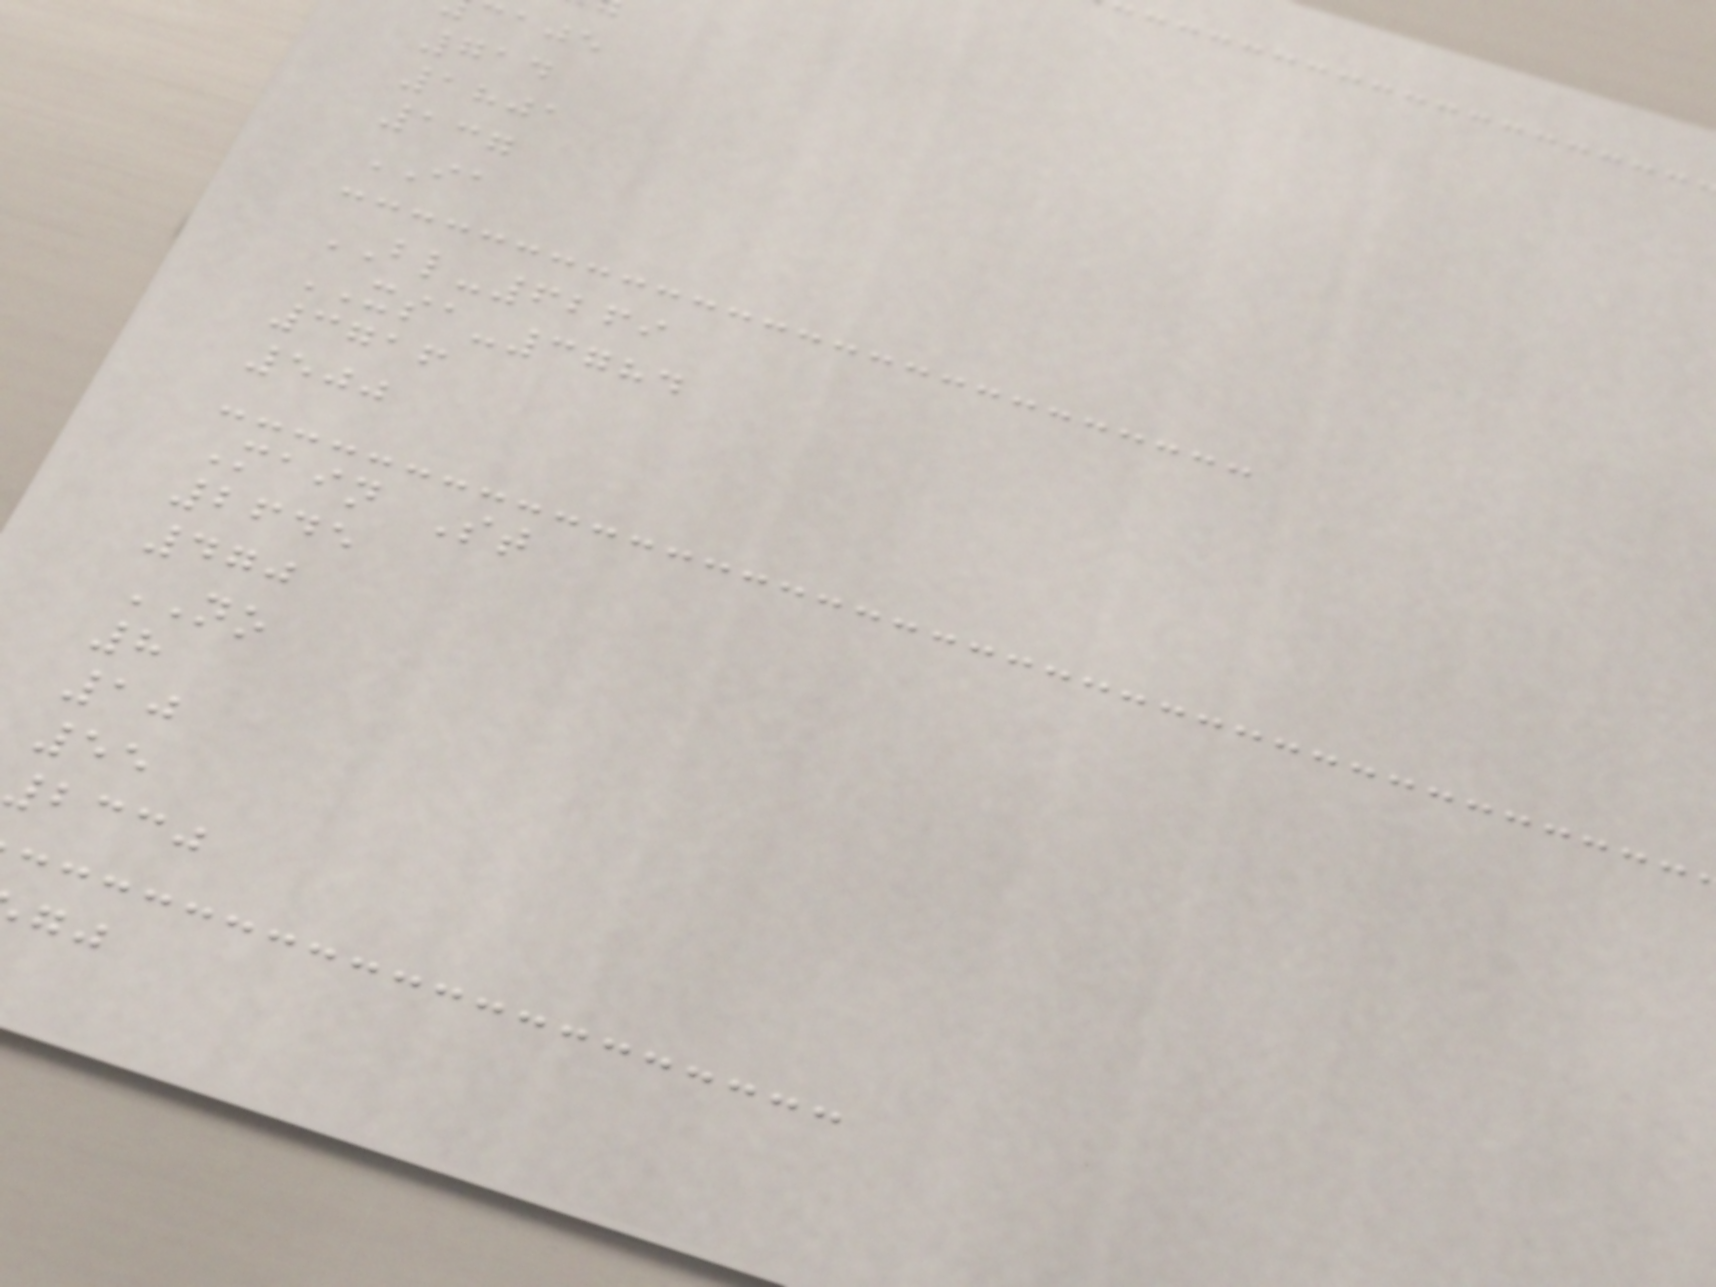714
1801
137
IA
BL-6269
XSA-3784
3716
500
Main St
2645
470
NO
8
10
55
2330
